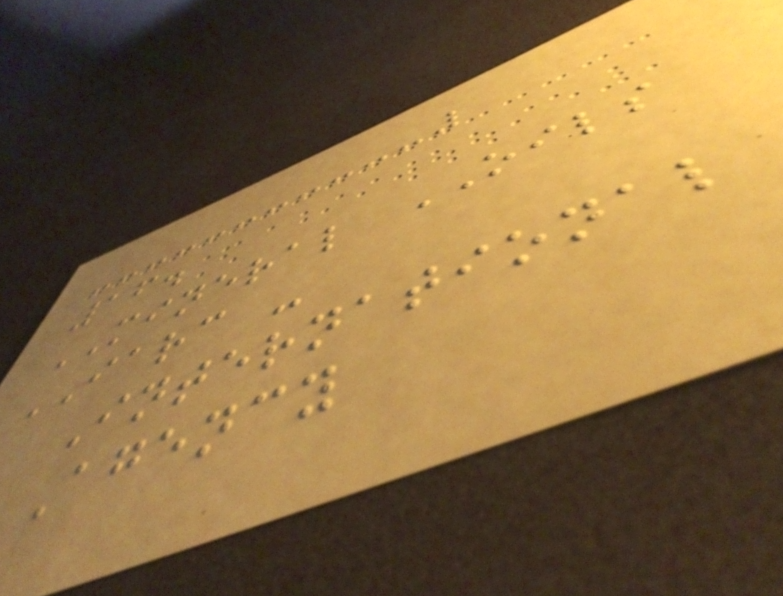16.
MINERAL OILS
IARC -
International
Agency
